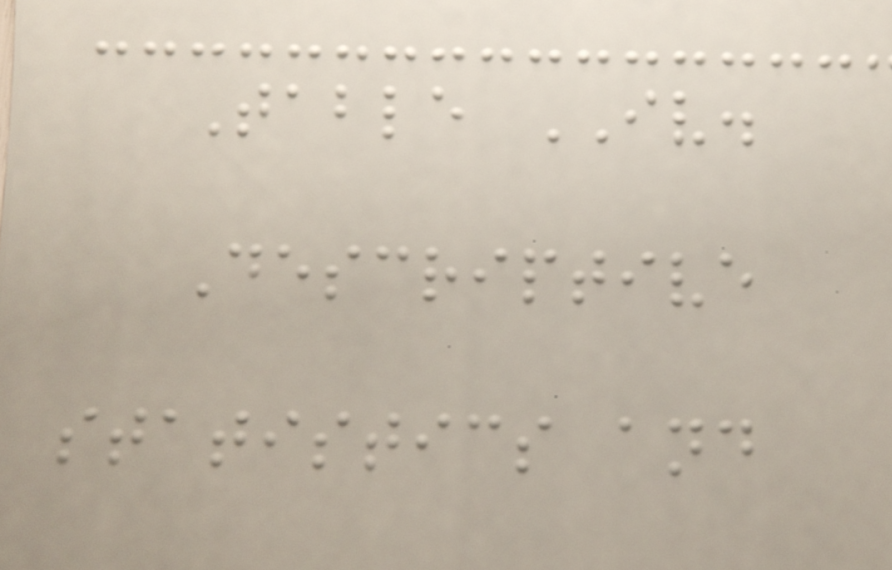Table IV.
Descriptive
statistics and
